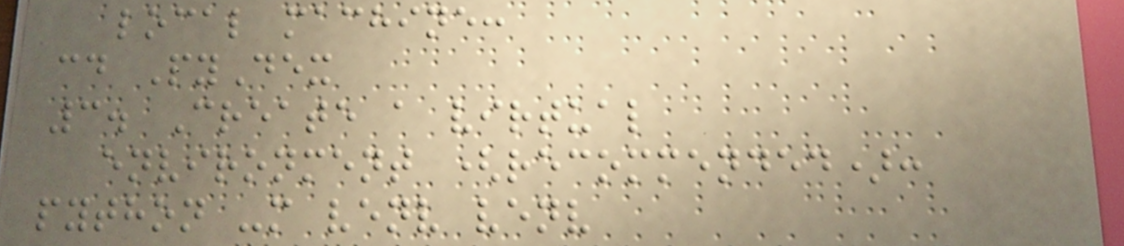local machine:
cd PyDex
3. Create a virtual
environment (recommended):
python -m venv venv
